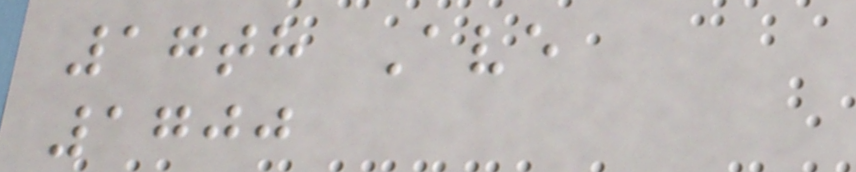17th Ave
1700
